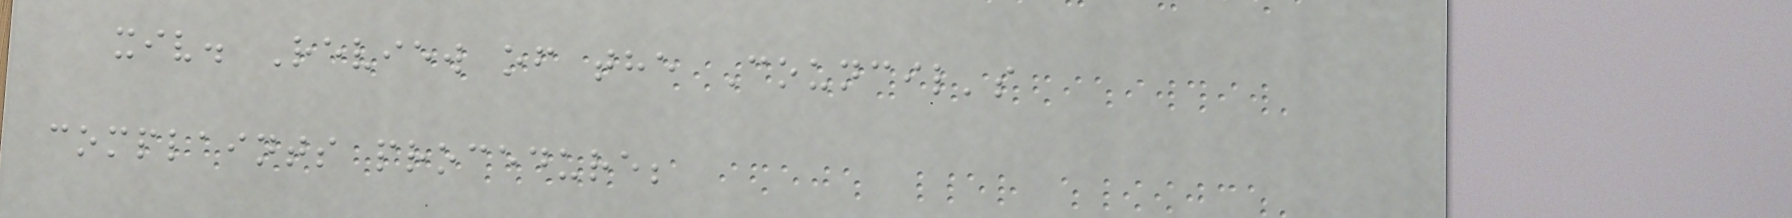xiv. Review of the Council's
complaints procedure;
